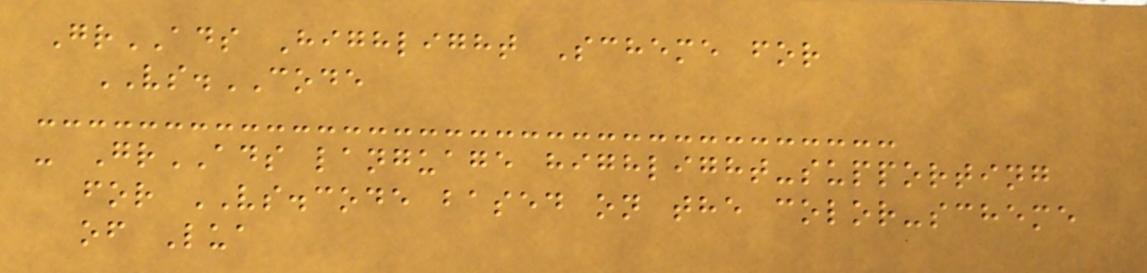GrADS Highlight Scheme for
VS.CODE
- GrADS language highlight-supporting
for VS.code based on the color-scheme
of Lua
